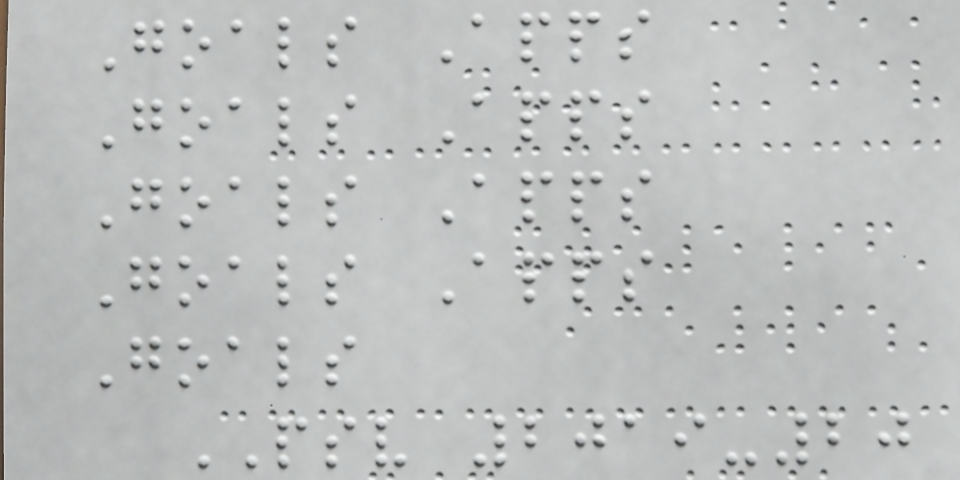Goals Apps
Goals Apps
Goals Apps
Goals Apps
Goals
PSV 2019-20
